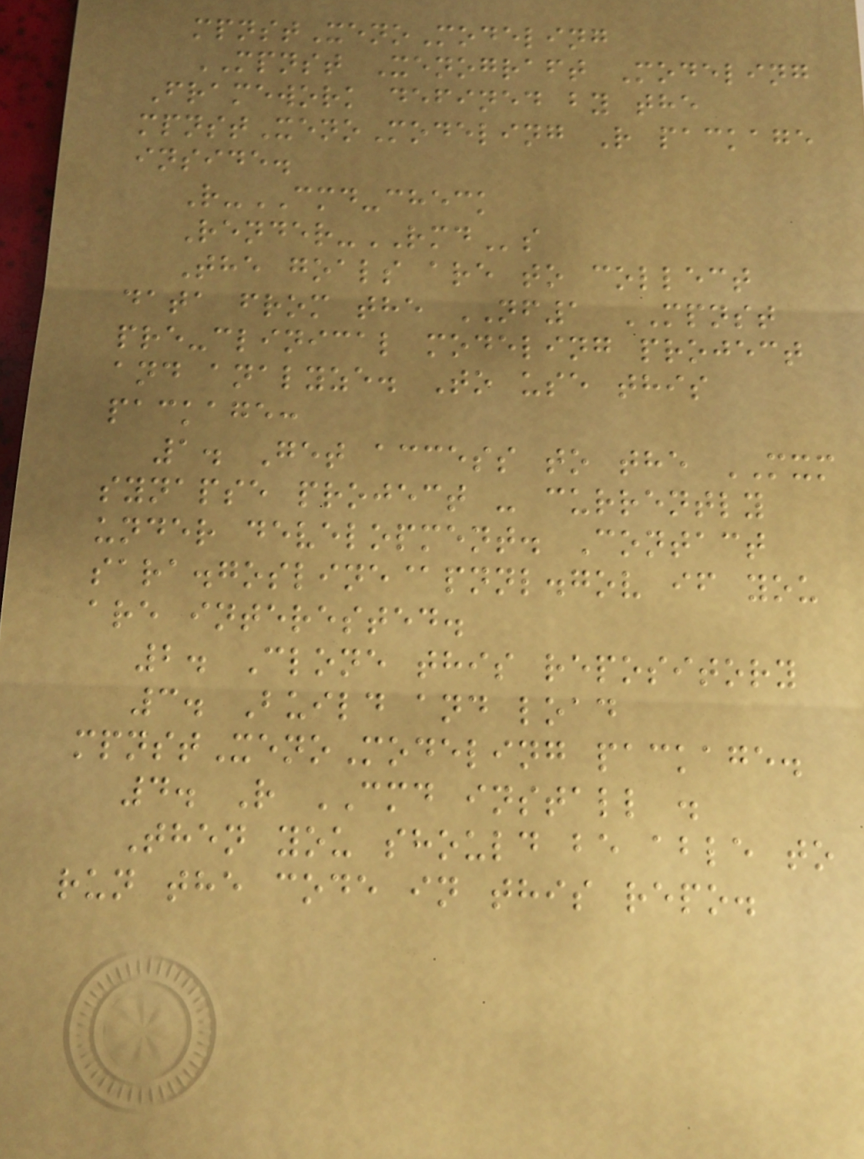mpnstXenoModeling
MPNST Xenograft Modeling
Framework defined by the
mpnstXenoModeling R package
inside.
R-CMD-check
Render-RMDs
The goals are to collect
data from the NF1 MPNST
pre-clinical modeling project
and analyze. To use this
package:
1. Get access to the MXM
synapse project - currently
under development. Contact
sara.gosline@pnnl.gov if you
are interested.
2. Clone this repository
3. Build and load
mpnstXenoModeling package.
4. R CMD install .
Then you should be able to
run the code in this repo.
